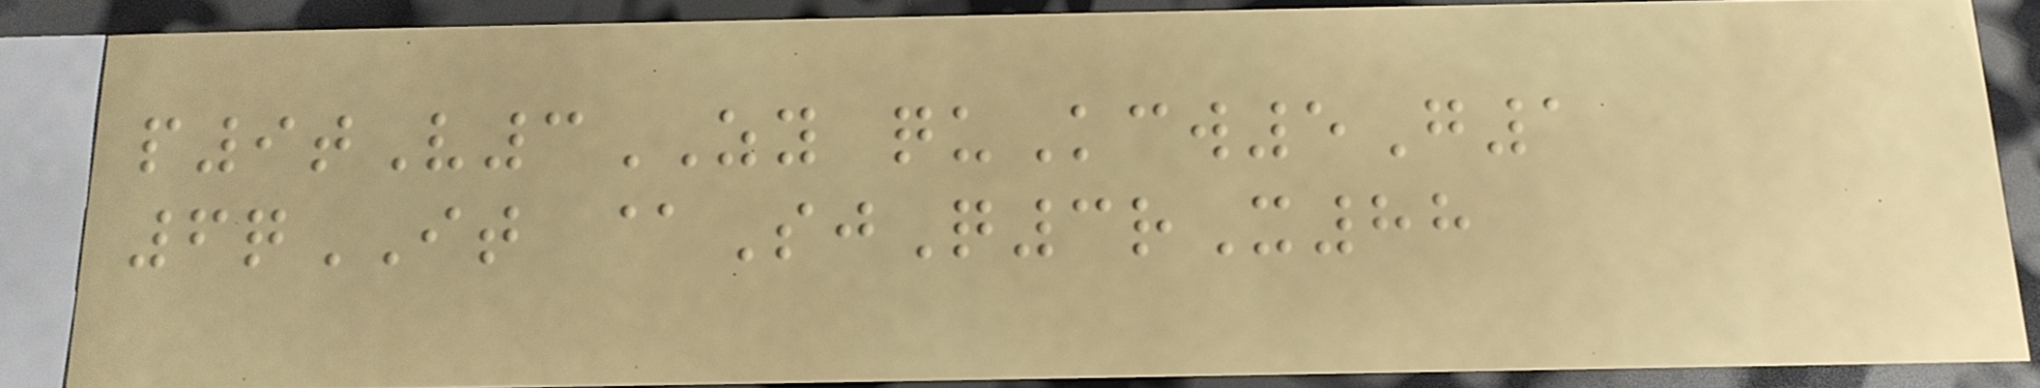p9tV3ZY quKcw5G1
6qIT @SjQ3rX88
